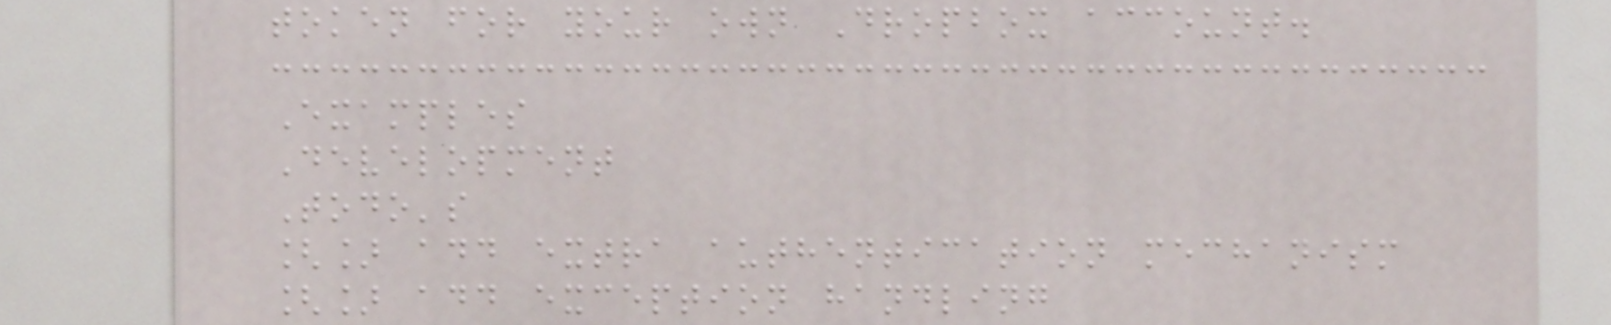token for your own Dropbox account.
Examples
Development
Todo's
[] add extra authentication mechanism
[] add exception handling
